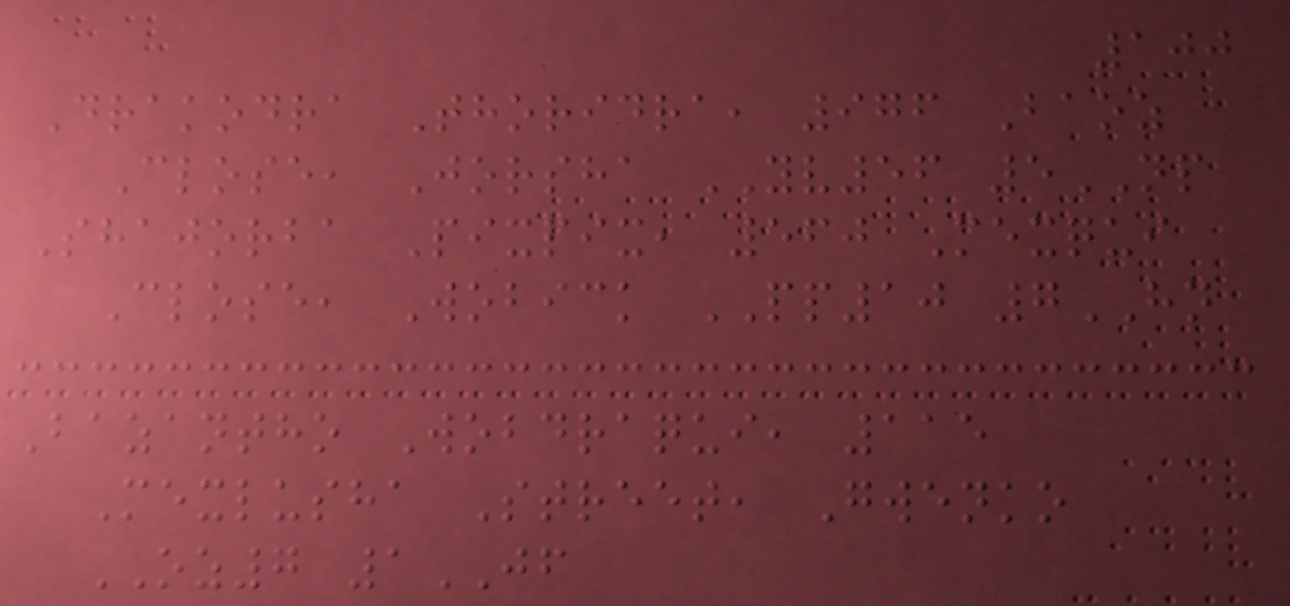100
Drakodra Thoridra, 976 Baoz
Close, Jorsha YV56 5NP
Shajorba Pixpix, 560 Mexqui
Close, Wobick PP10 7HN
Bazantho Wobdraqui, 115
Mexlusha Street, Gwenko
OZ7 1JF
